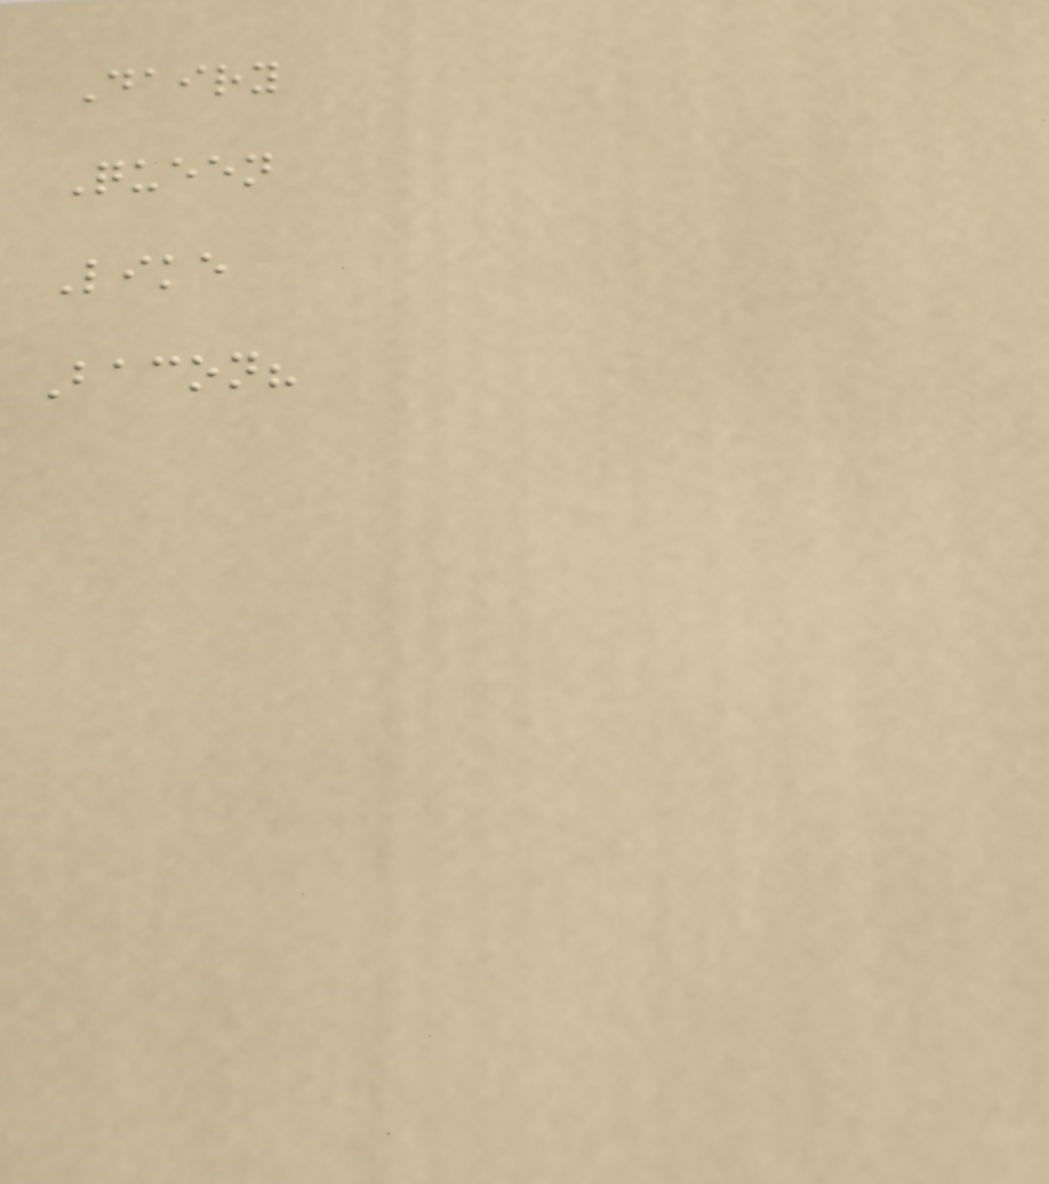Dairy
Queen
Like
Bacon?
